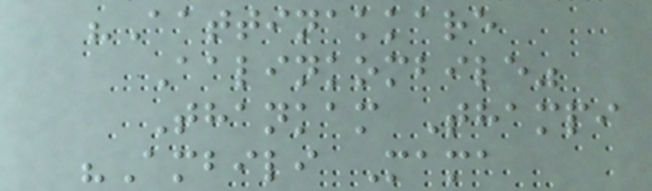"Aattinakkare
Aalinkombile"
Thankam Thampi
"Ambili Mama
